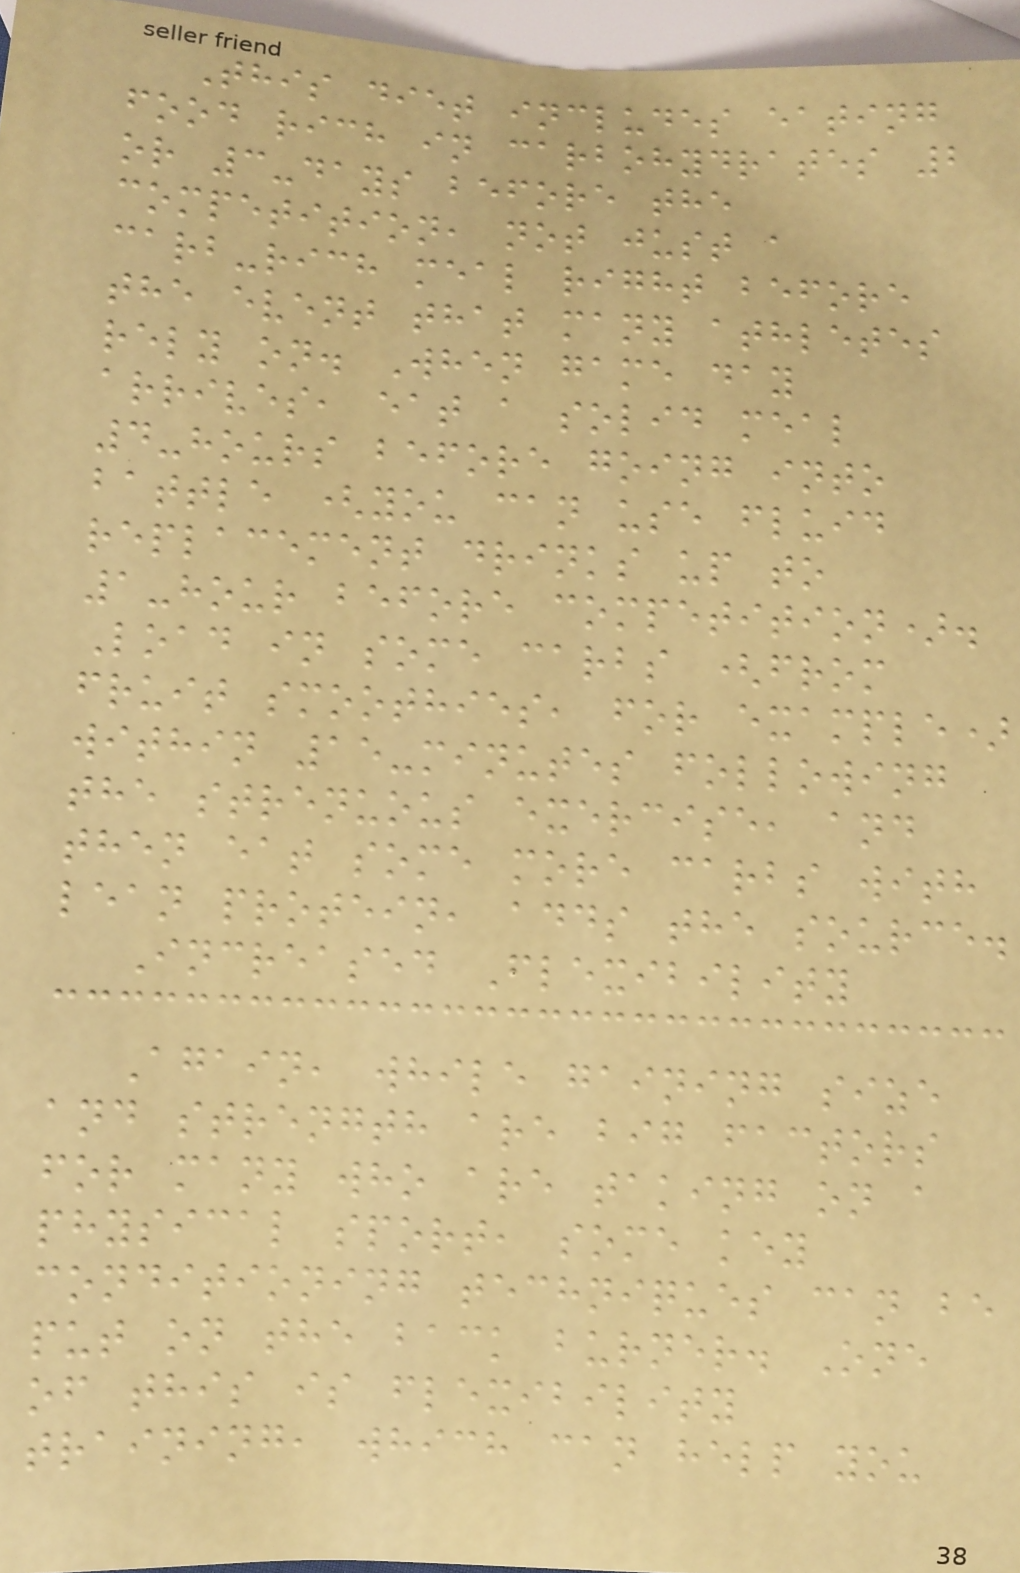This diet includes eating
food rich in carbohydrates 2
or 3-days before the
competition, not just a
carb-rich meal right before
the event that many athletes
rely on. When game day
arrives, eat a solid meal
4-hours before going into
battle (you can use fluid
replacement drinks up to
1-hour before competition).
Load in some carbs (from
fruit smoothies, for example)
within 15-minutes following
the strenuous exercise, and
then eat some more carbs with
lean protein, adds the source.
Increased Flexibility
Again, while gaining size
and strength are big factors
for many who are taking on a
physical sport, some key
conditioning techniques can be
put on the back burner. One
of this is flexibility
training, which can help you
